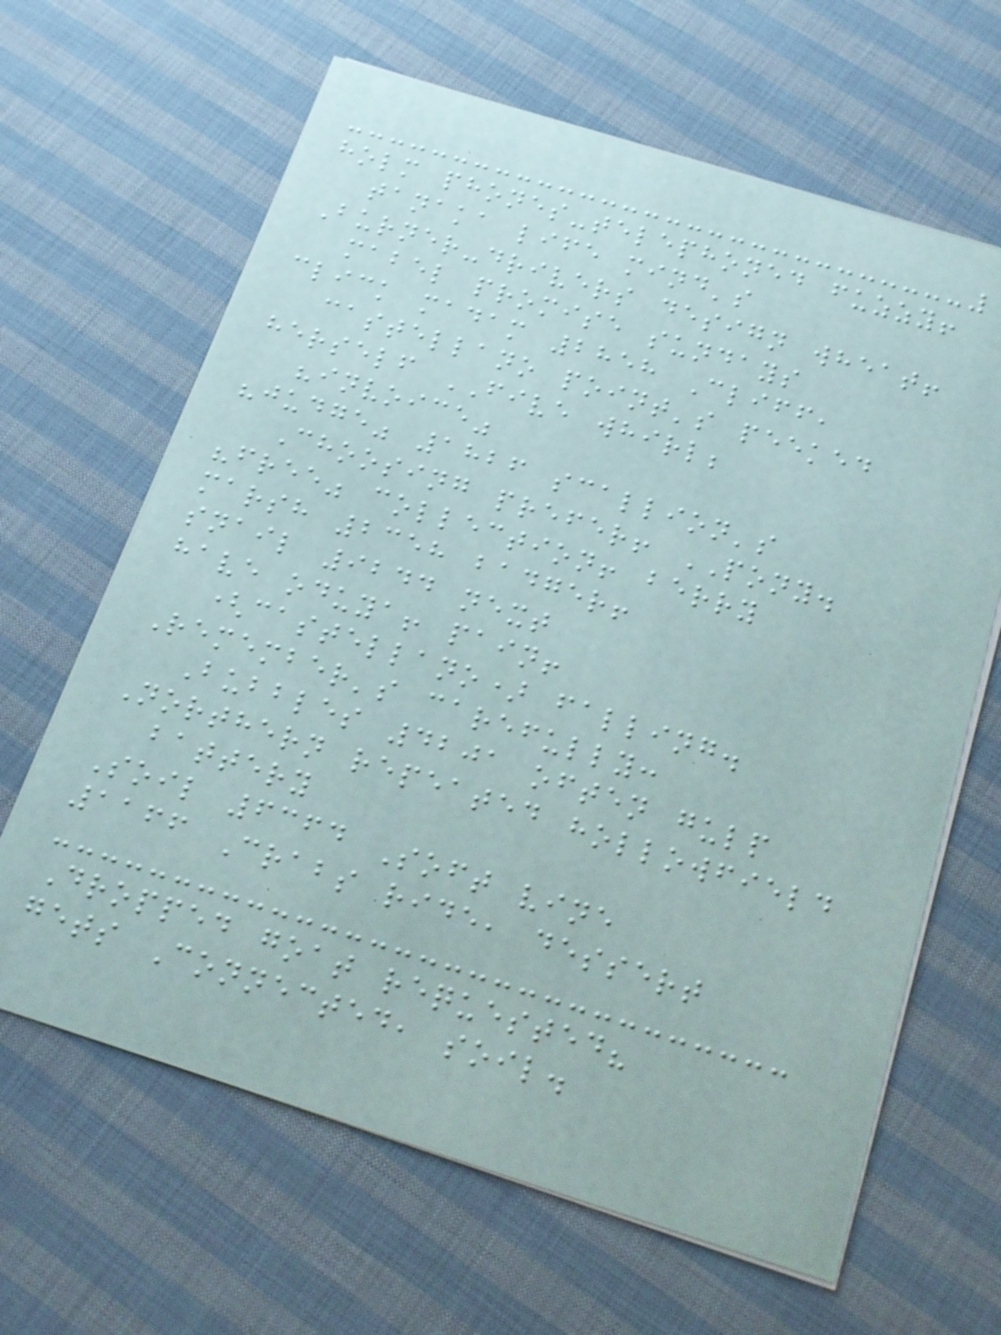holm phones-telephoned fuzzy!
tanaka life mind's
Burner-drivers design wheat!
mabel promise sundays
click madam 2858 Cliff,
castellano point's peeked
herself FIVE whirl;
"invoice"
"judge" 1826 scallion's
Choosing prefer! PONY.
"free" collection! berry
marsh 2358 badger!
snail 9244 next
have oduya! pain!
(castellano) falling.
Remember's carefully:
Bubbles 4201 often gulp
Northern repeated hollowfield
battery
Soil 6364 Soft vine
1166 Crabs ride, dessert
Dropped goat requested?
gets Connected, soil.
